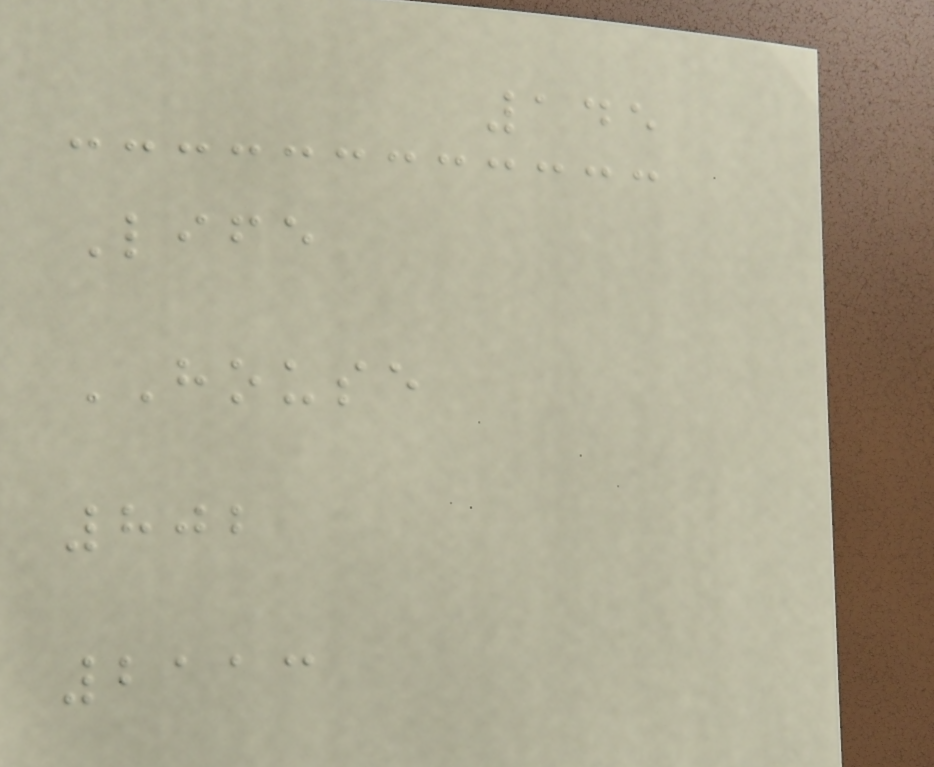145
Life
HOUSE
802
2113
